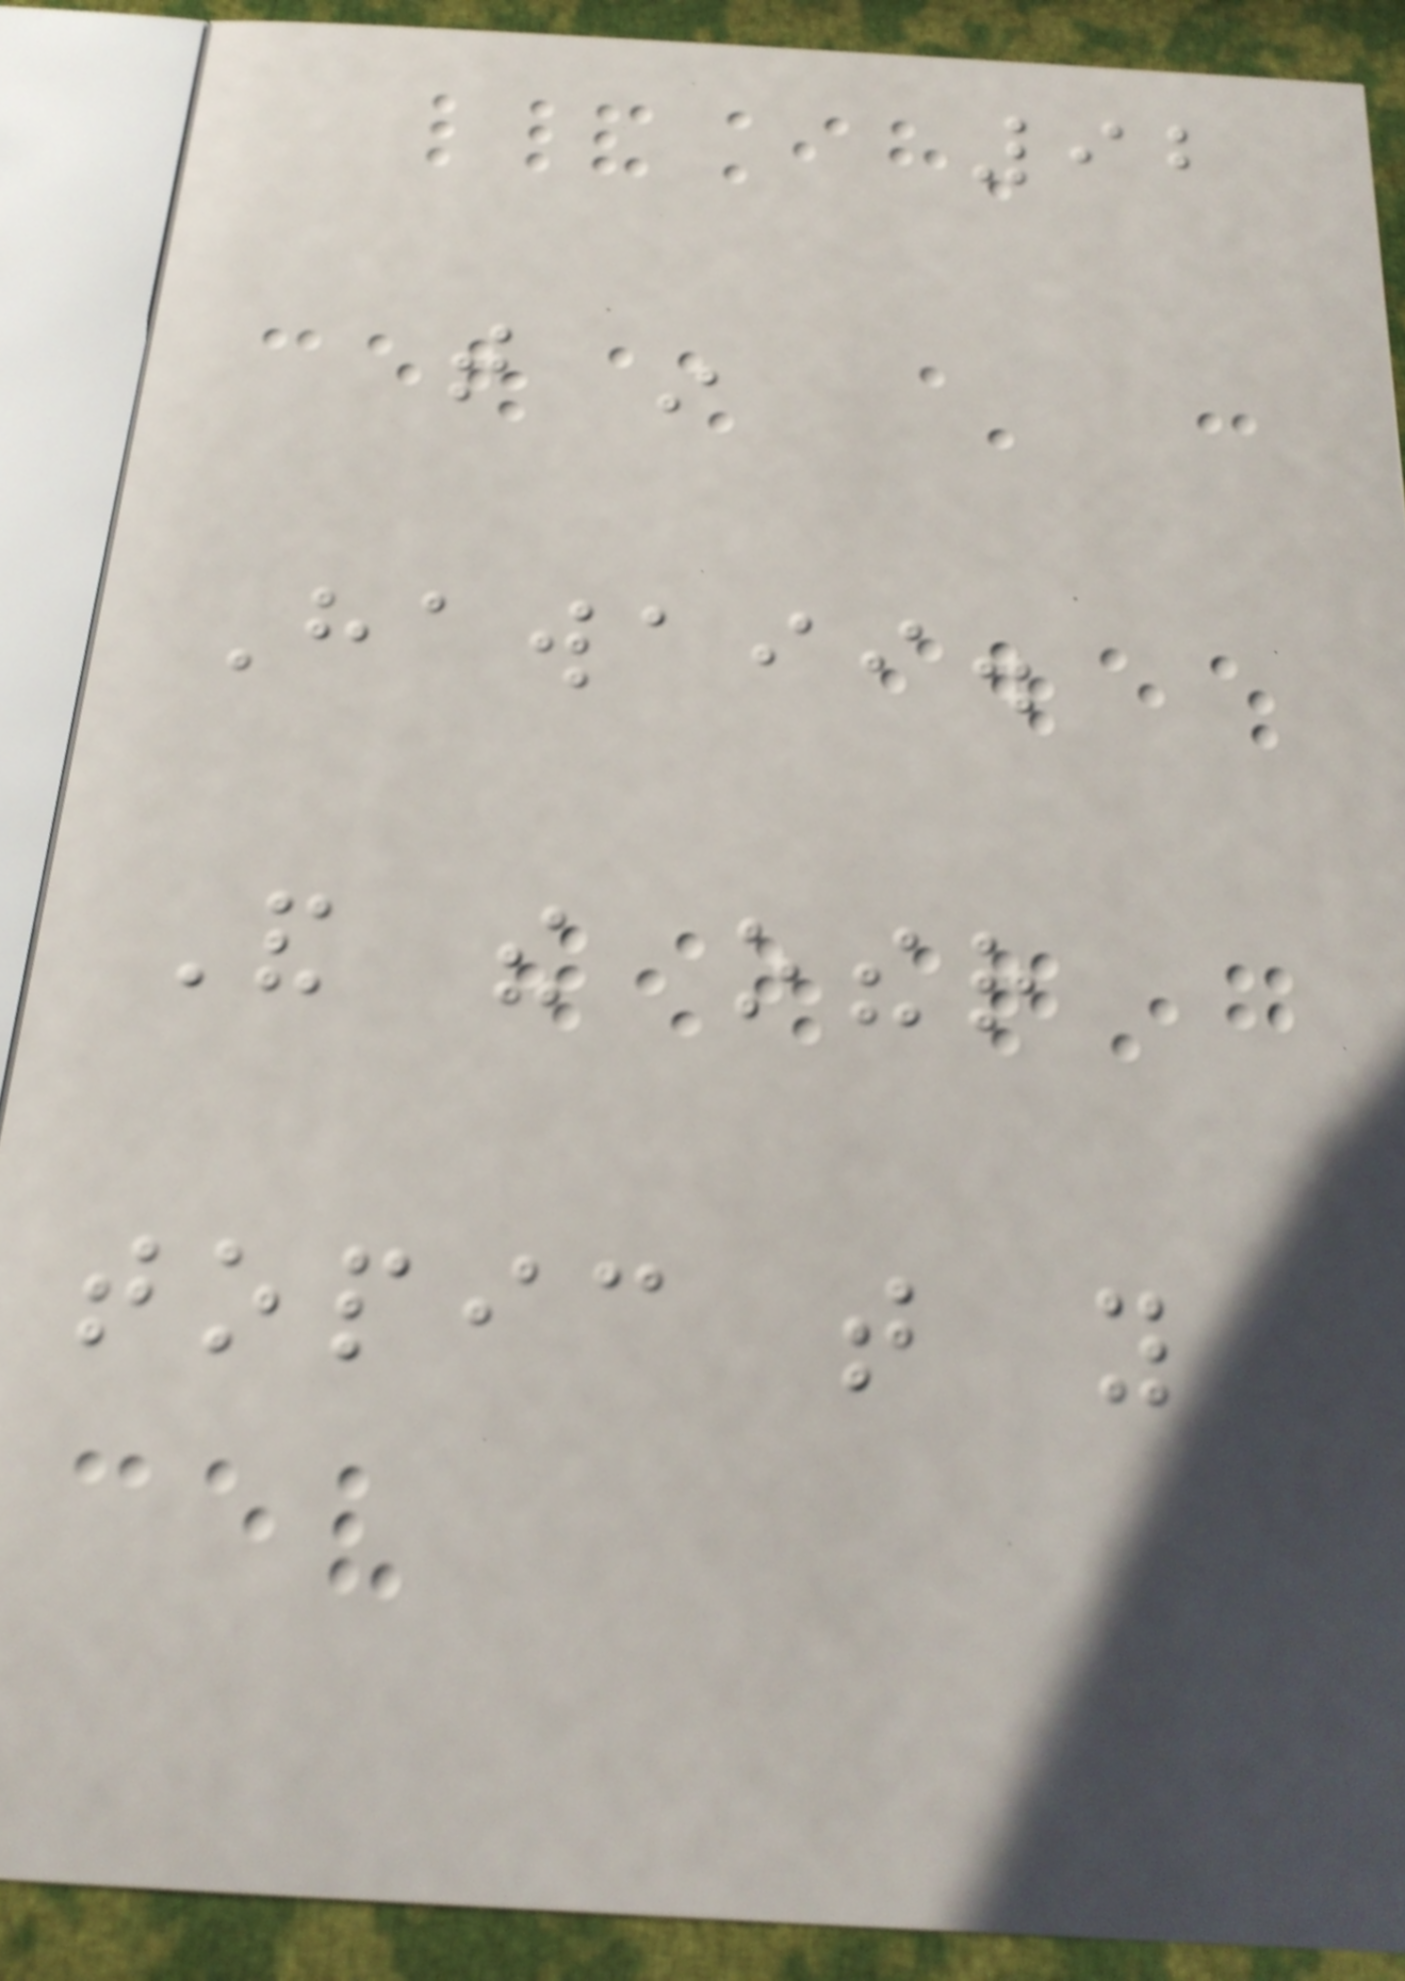92
that in
Hawaii.
And the other
topic that you
